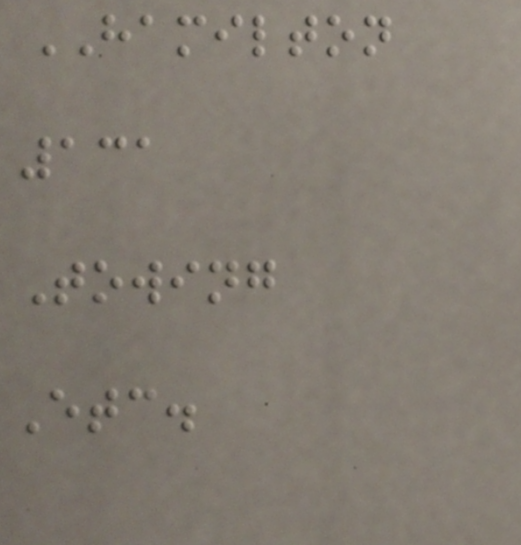HAMILTON
131
Towing
Etc.
